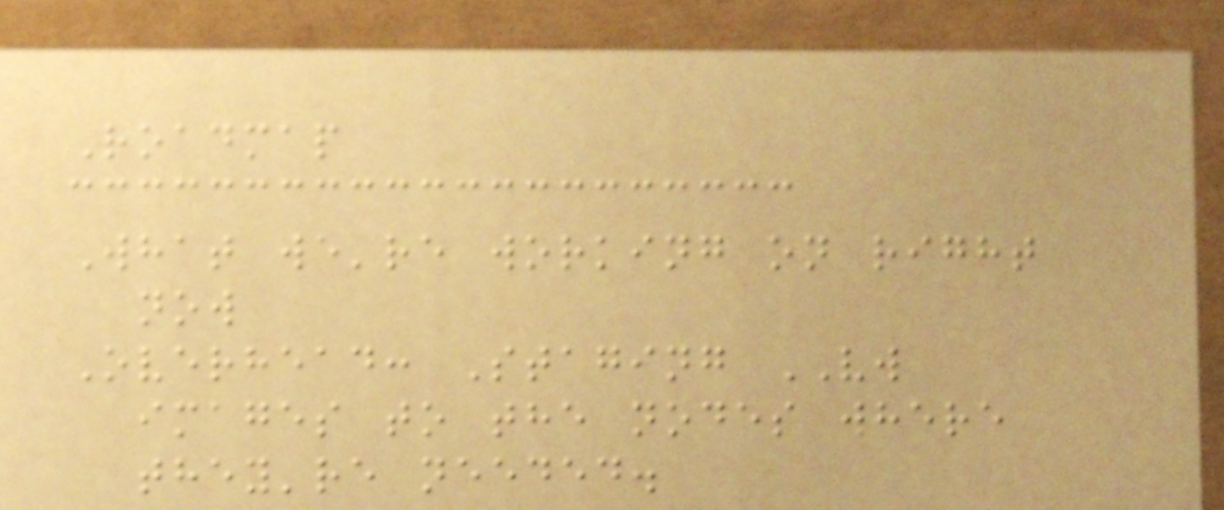Roadmap
What we're working on right
now
Overhead: Staging VW
images to the nodes where
they're needed.
